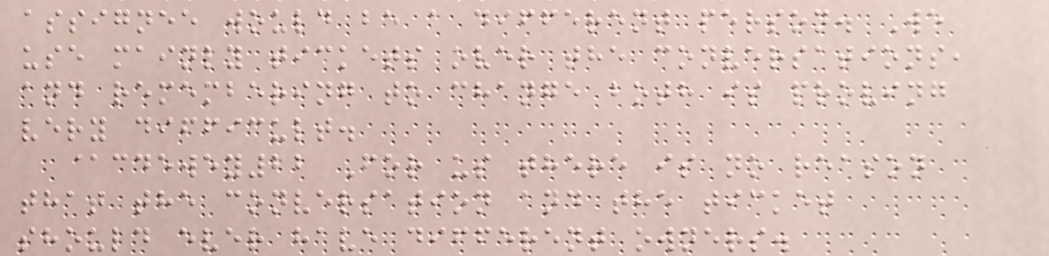assignee would be a different person. We
use mainly tickets over the conversations,
and remembering to change both is proving
very difficult.
@cdewey22 For us there is no reason
that the conversation and the ticket
should ever have different owners.
